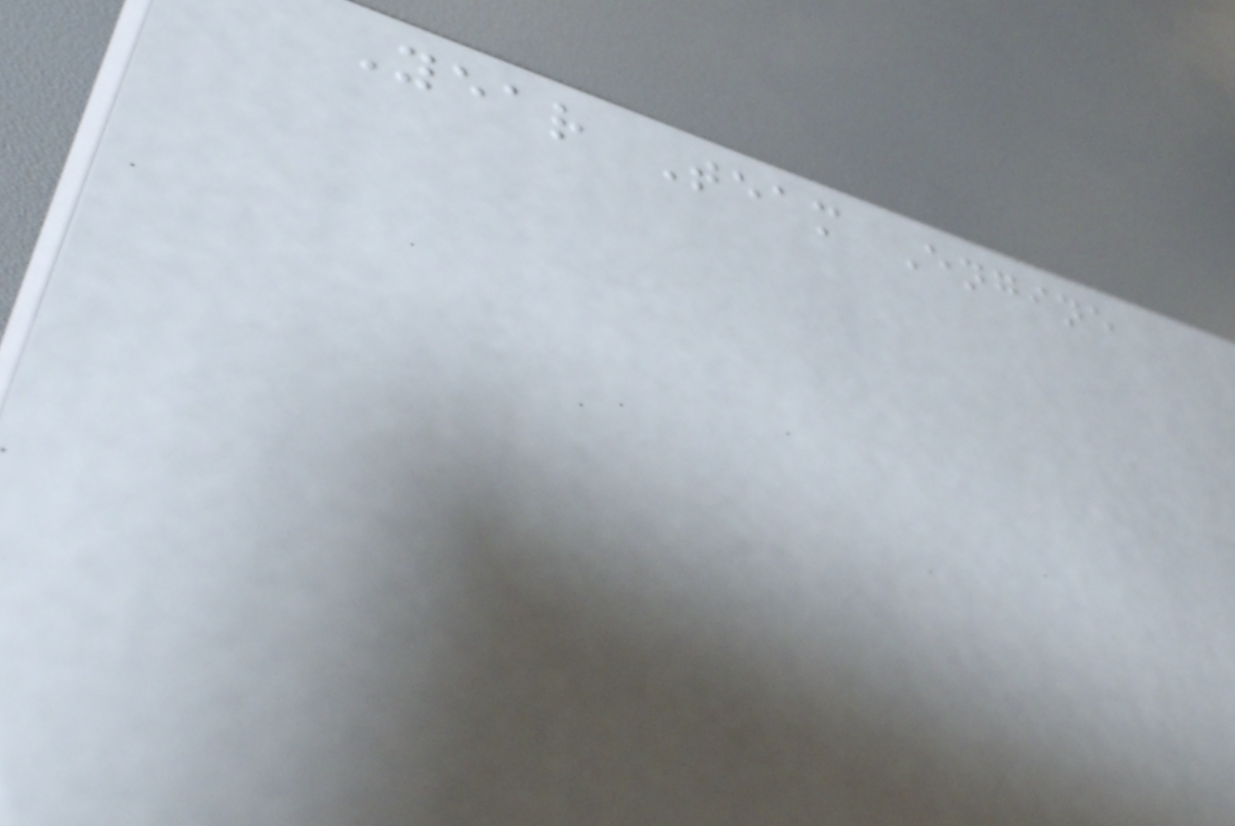Year Team Engine
